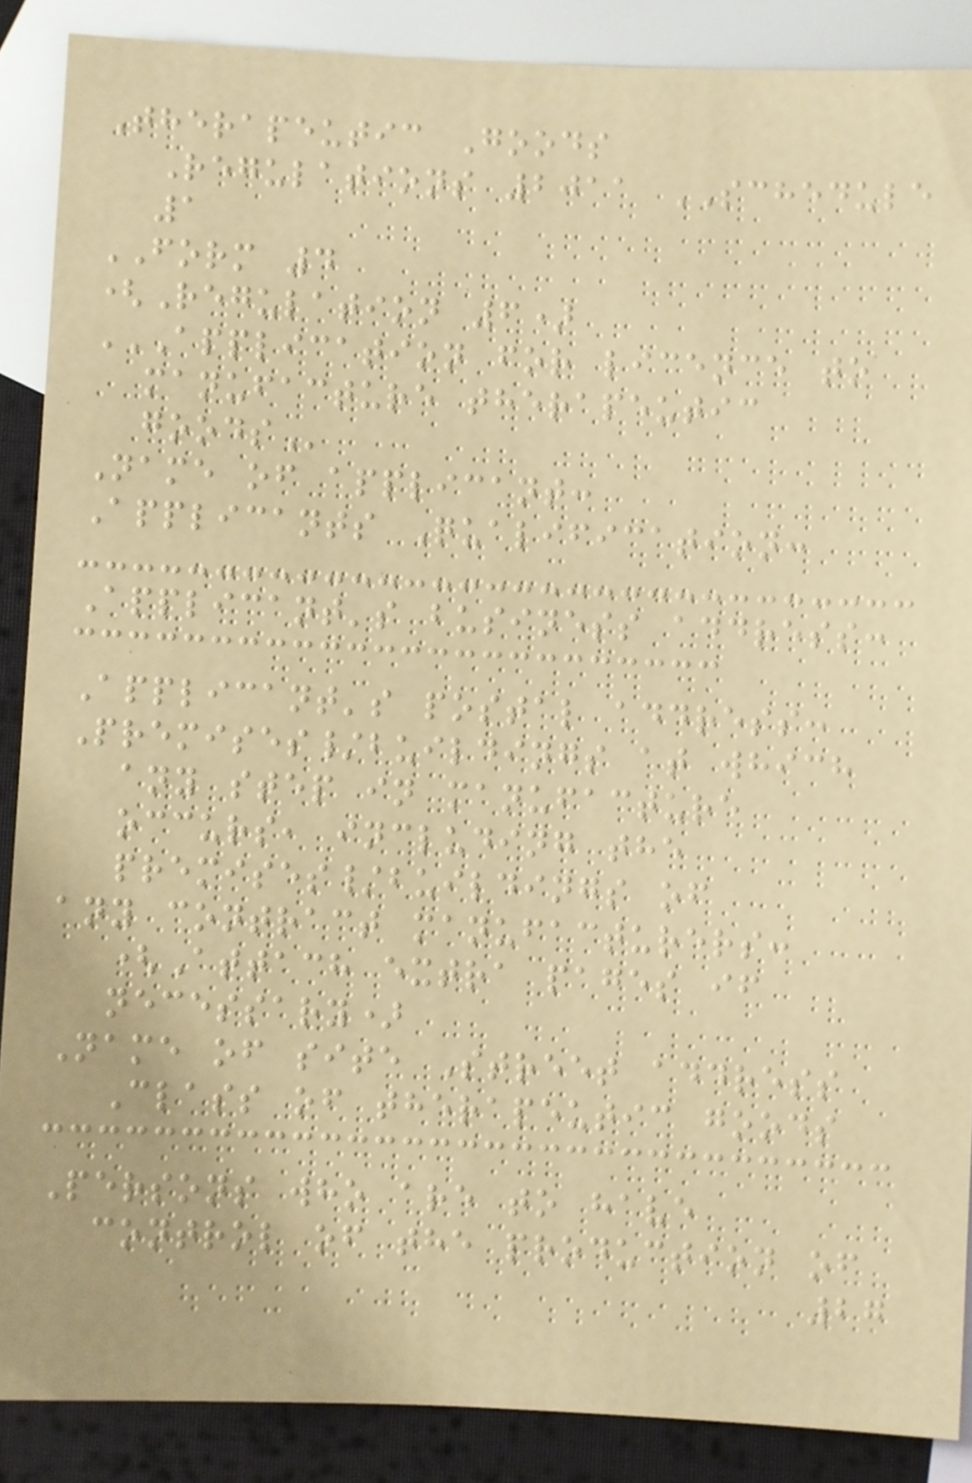Therapeutic Goods
Regulations 2011 SCHEDULE
1
FORM 4
(Regulation 6)
APPLICATION FOR LICENCE TO
MANUFACTURE THERAPEUTIC
GOODS
Name of applicant:
Applicants Qualification:
Applicant's business address:
Applicant's postal address:
Premises/buildings at which
any step in manufacture
occurs, including the
premises/buildings of
any contract manufacturers:
(Attach extra pages if
necessary)
Name of site Street address
Class of therapeutic goods
Persons who are to have
control of the production of
27
